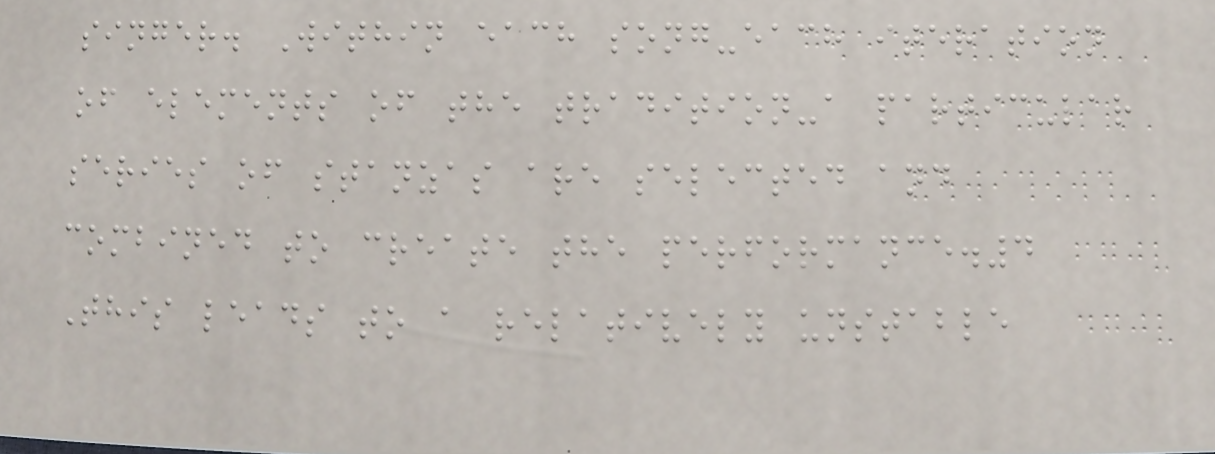singer. Within each song-each iteration
of elements of the tradition-a particular
series of stanzas are selected and
combined to create the performance.4
This leads to a relatively unstable
